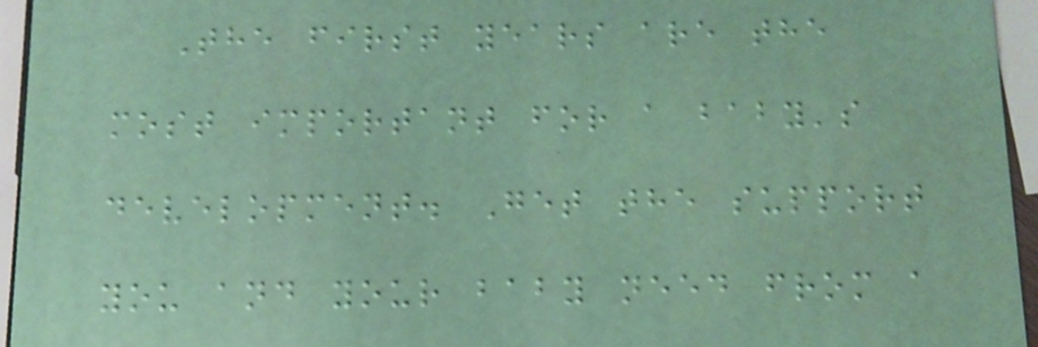The first years are the
most important for a baby's
development. Get the support
you and your baby need from a
